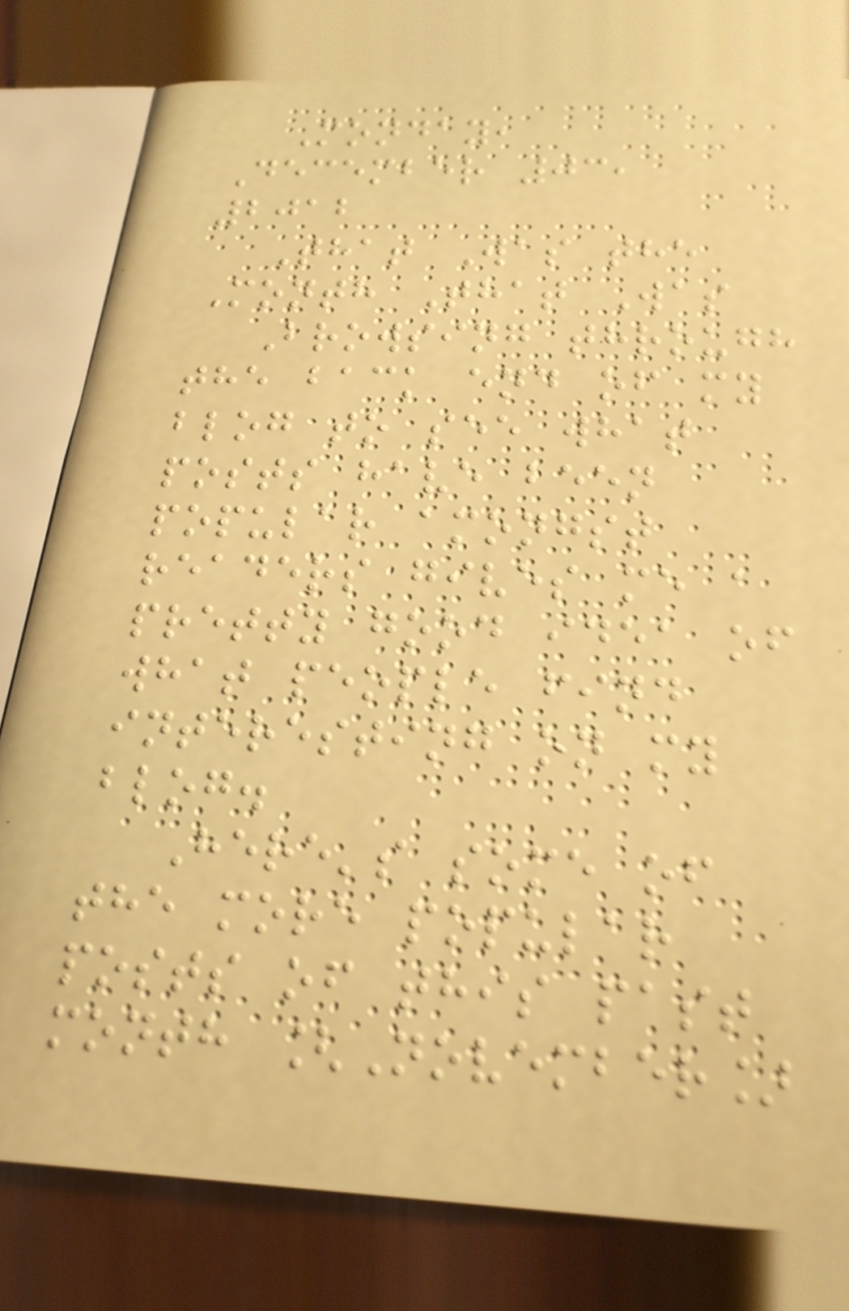Monday,
December 03,
2012
That Was the
Month That Was
Browsing through
the back end of my
blog to see what
posts have been
popular amongst
readers gives me a
pretty good idea of
what people find
interesting on my
blog.
Here's some of
the more popular
posts of this past
month [November]
